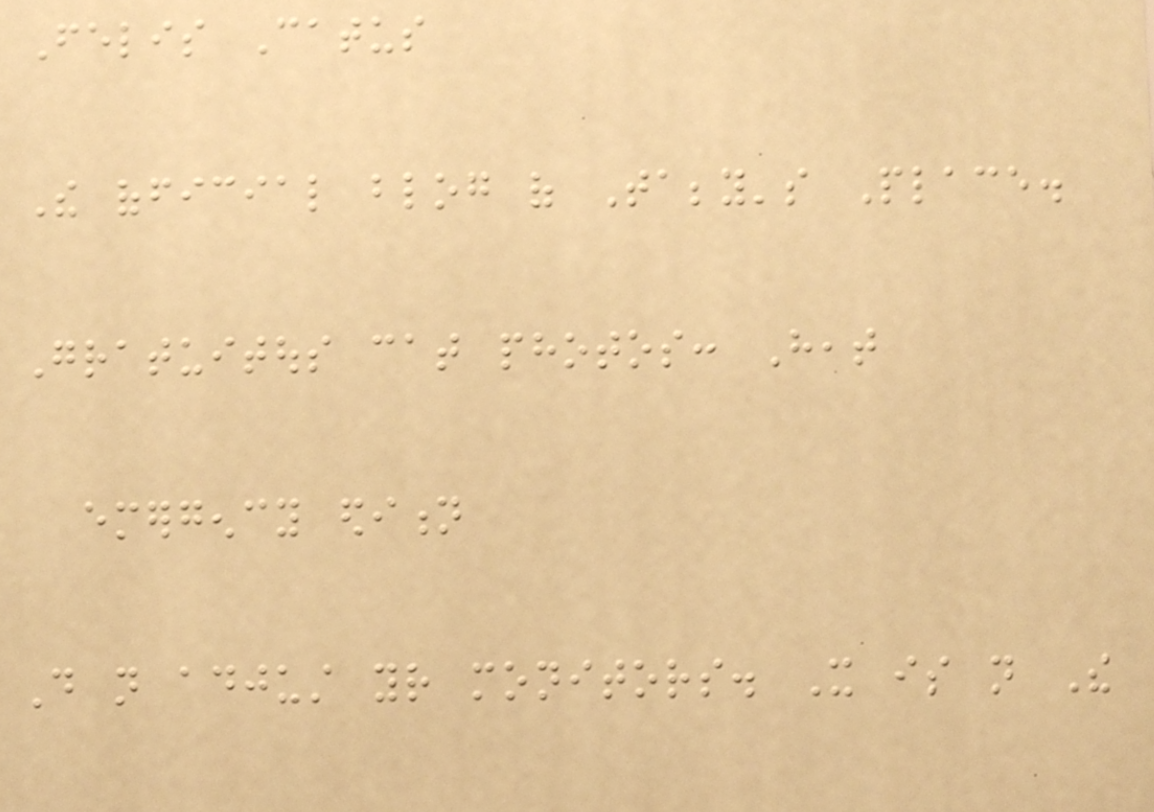Felis Catus
The official blog of Tabby's Place.
Gratuitous cat photos: Heat
emergency edition
Do not adjust your monitors. It is not The
